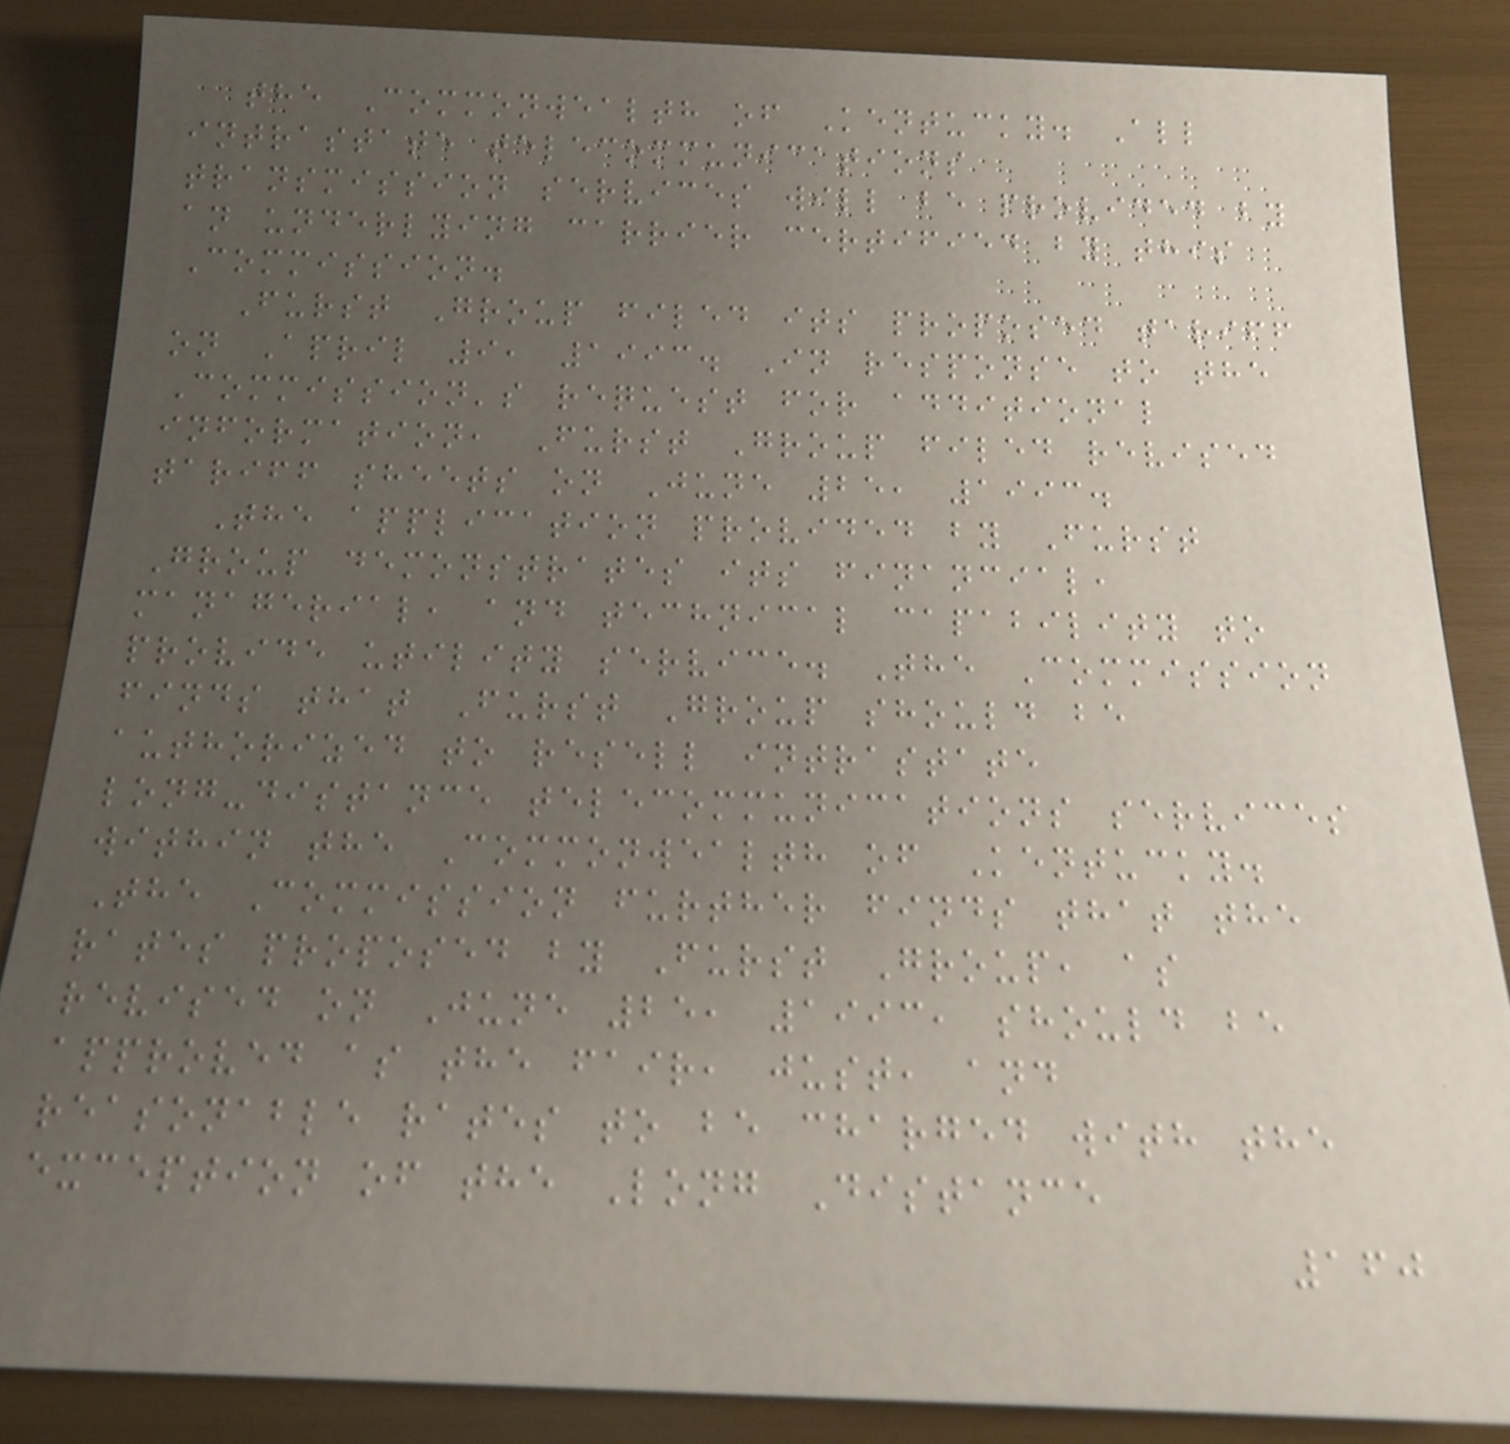the Commonwealth of Kentucky. All
intrastate telecommunications
transmission services will be provided by
an underlying carrier certified by this
Commission.
Furst Group filed its proposed tariff
on April 9, 1993. In response to the
Commission's request for additional
information, Furst Group filed revised
tariff sheets on June 25, 1993.
The application provided by Furst
Group demonstrates its financial,
managerial, and technical capability to
provide utility service. The Commission
finds that Furst Group should be
authorized to resell intrastate
long-distance telecommunications services
within the Commonwealth of Kentucky.
The Commission further finds that the
rates proposed by Furst Group, as
revised on June 25, 1993, should be
approved as the fair, just, and
reasonable rates to be charged with the
exception of the Long Distance
160
